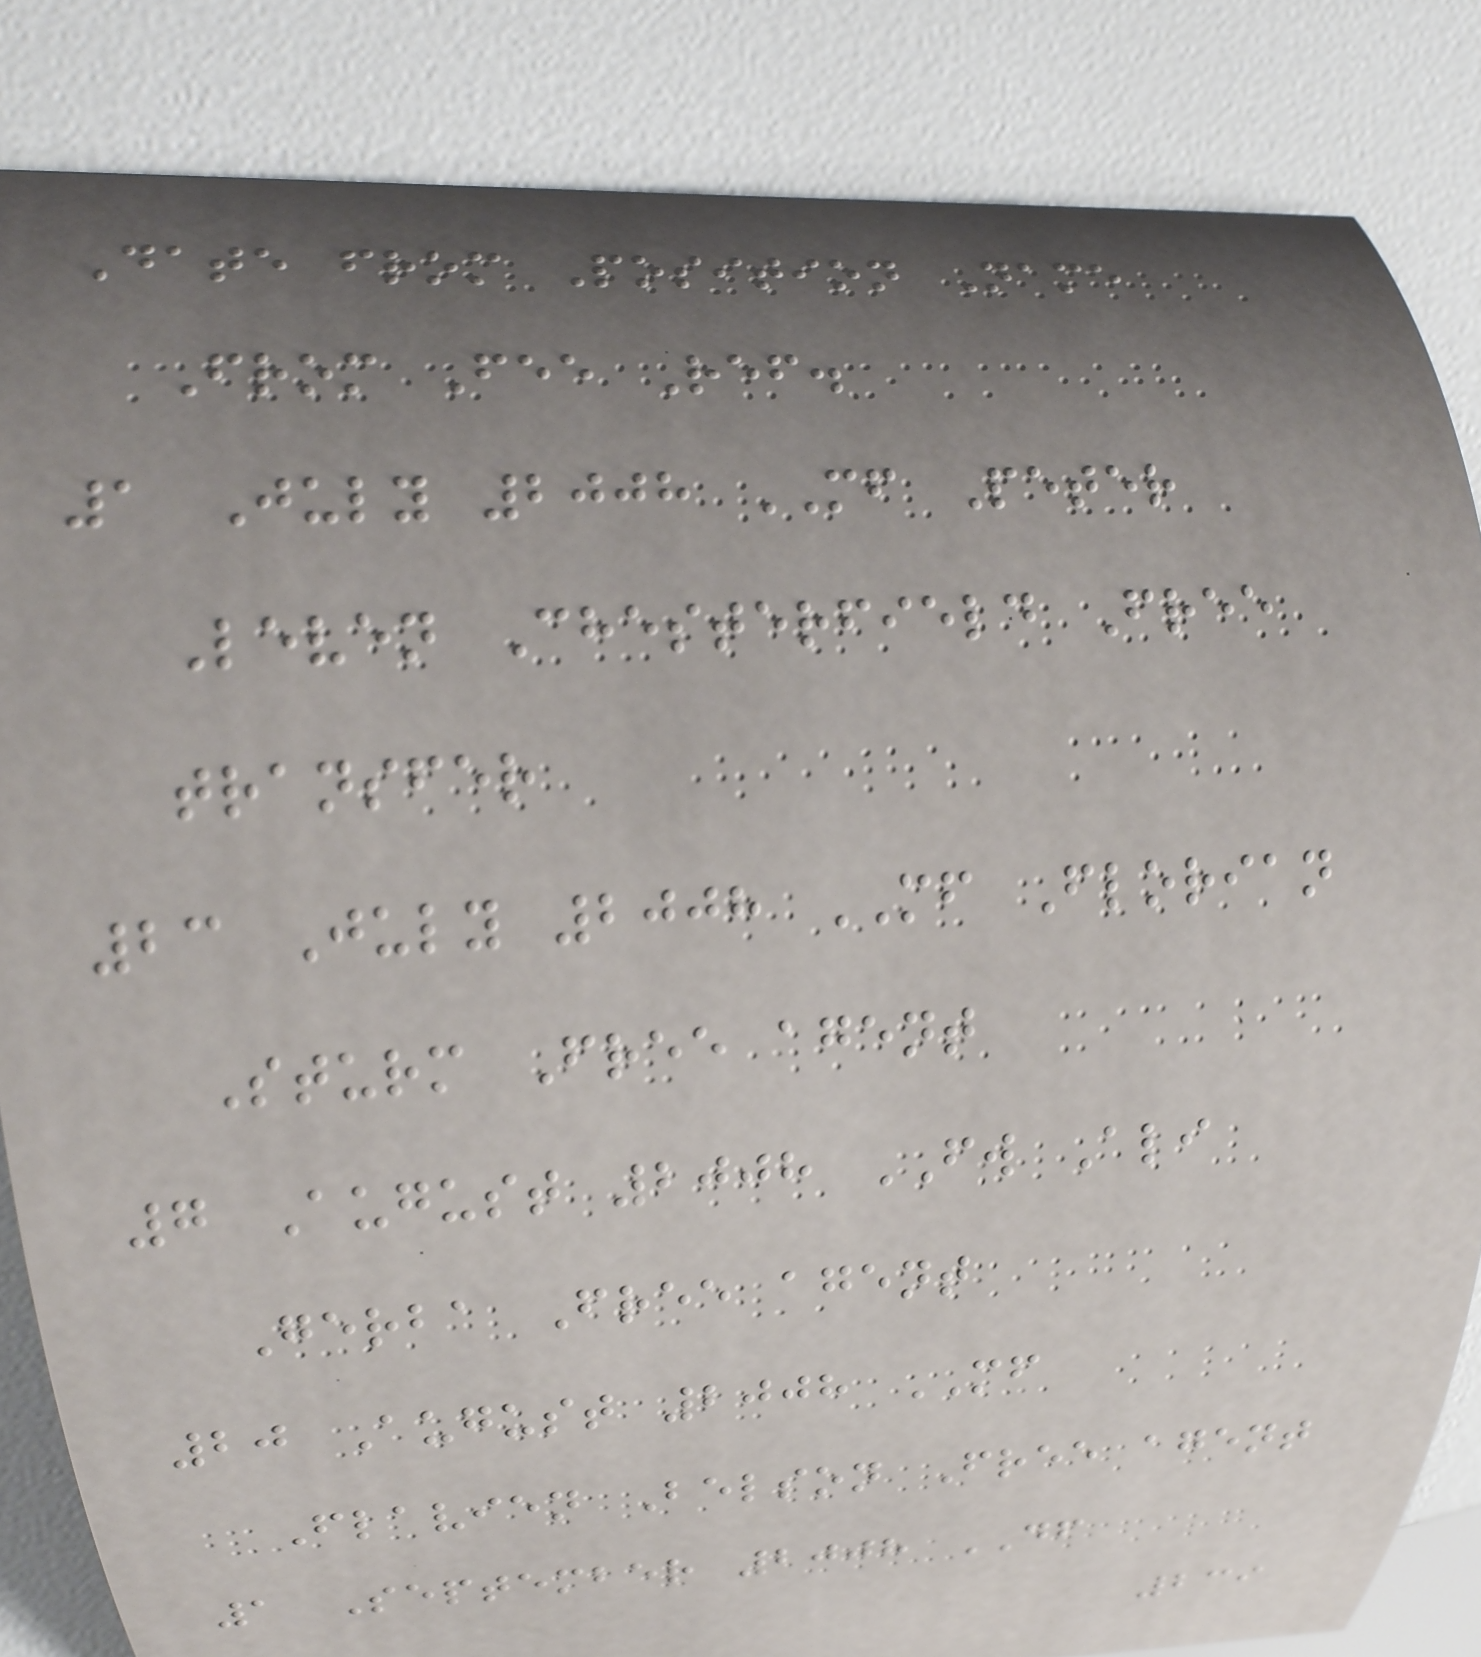Date from Position Name
From Fee Ref.
1 July 2008 MF Peter
Leven Chesterfield Free
transfer
23 July 2008 MF Florian
Sturm Free agent
7 August 2008 FW Ali
Gerba Free agent
20 August 2008 MF
Flavien Belson Free agent
1 September 2008 DF
239
